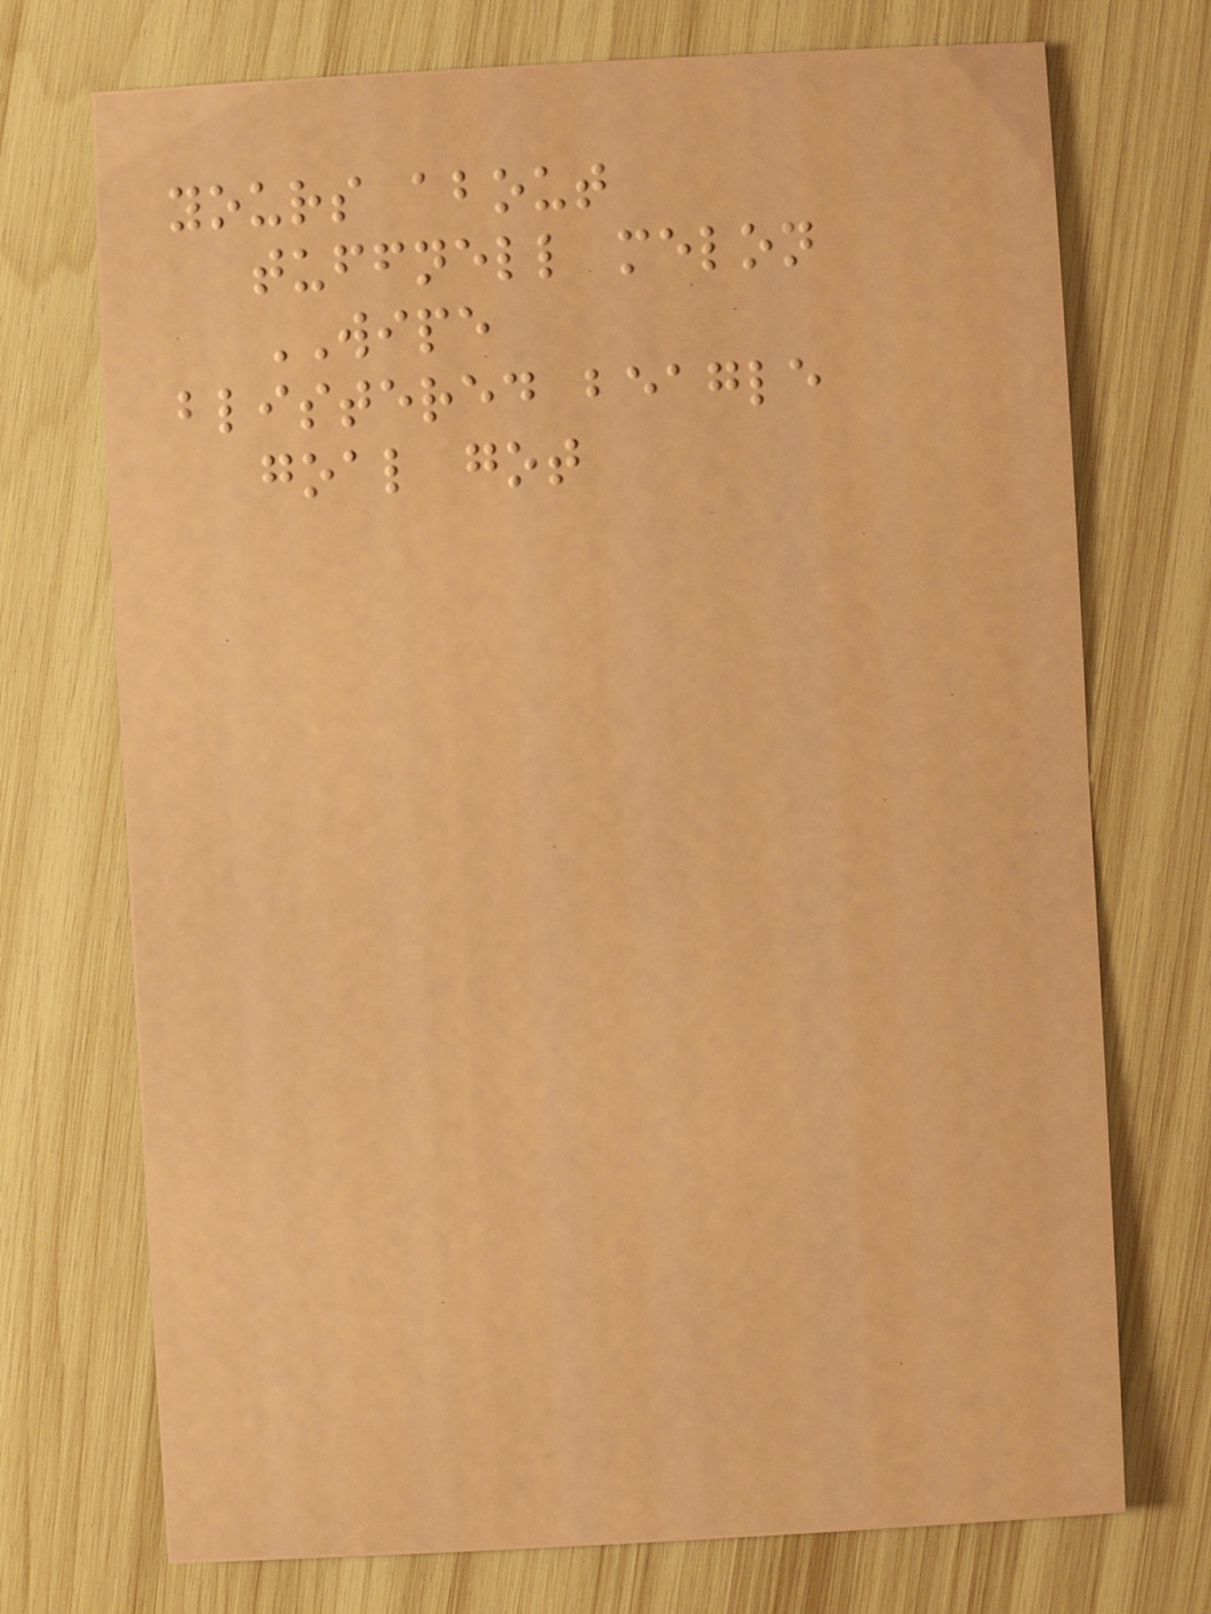yours about
tuffnell melon
WIPE
blistered beagle
goal got
